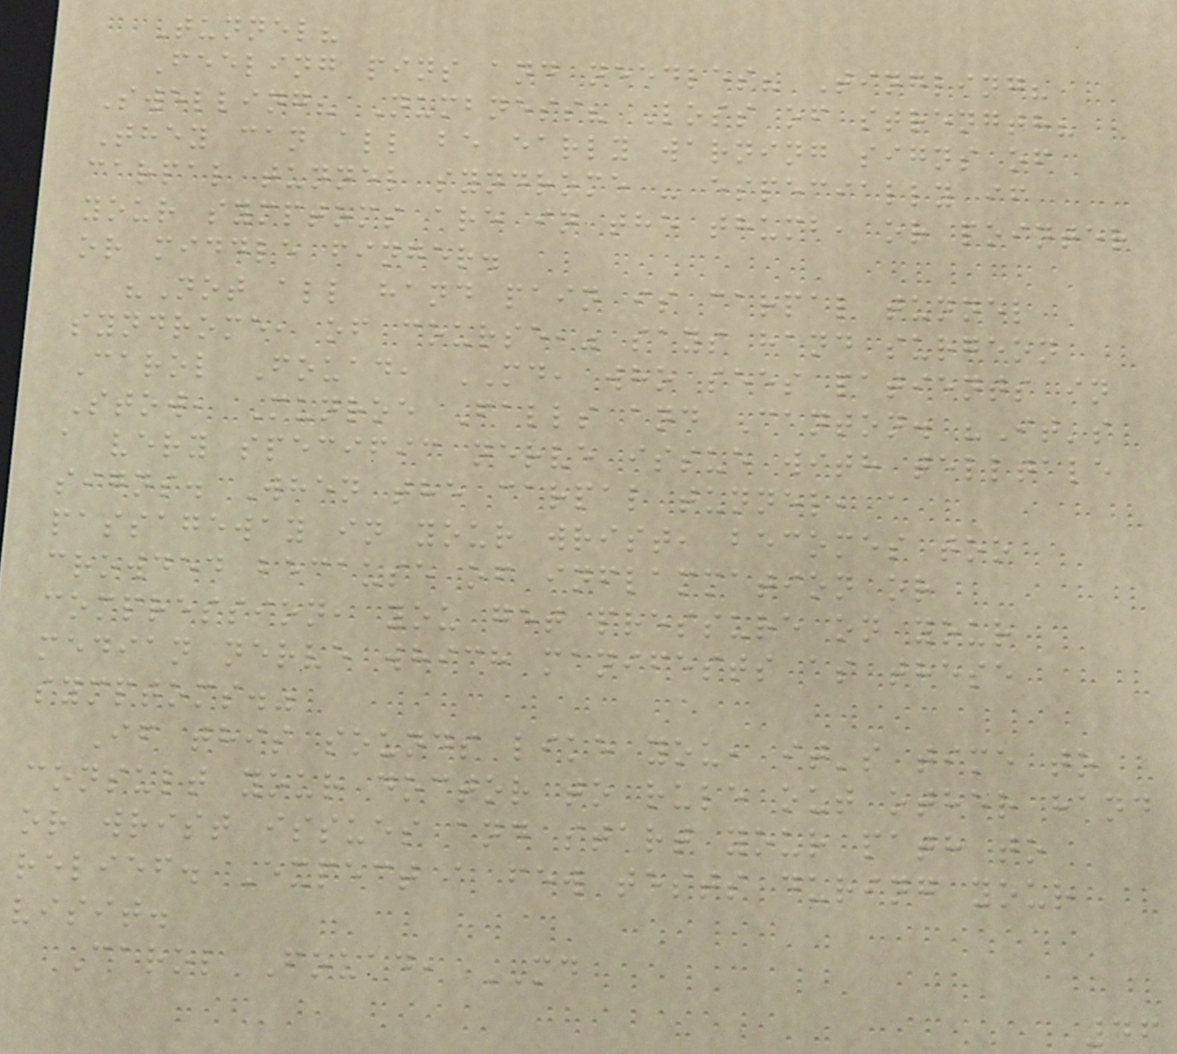Tunnel?
Feeling pins and needles? Tingling?
Swelling? Numbness? Loss of strength?
They can all be early warning signs of
carpal tunnel syndrome - especially if
your symptoms are in the thumb, or pointer
or middle finger.
"Not all hand pain is carpal tunnel
syndrome, of course," says hand surgeon
Carol Fouad, MD, who sees patients in
Stow, Munroe Falls and Canton. "It's
a very specific nerve issue with telltale
signs. When the carpal tunnel, a
passageway in your wrist, becomes too
crowded because of inflammation or
compression, you get pressure on your
median nerve which manifests as these
symptoms."
If this sounds like you, it's time to
consult your doctor to rule out other hand
or wrist issues and start your path to
relief. Expect a few tests during your
visit.
Carol Fouad, MD
46
